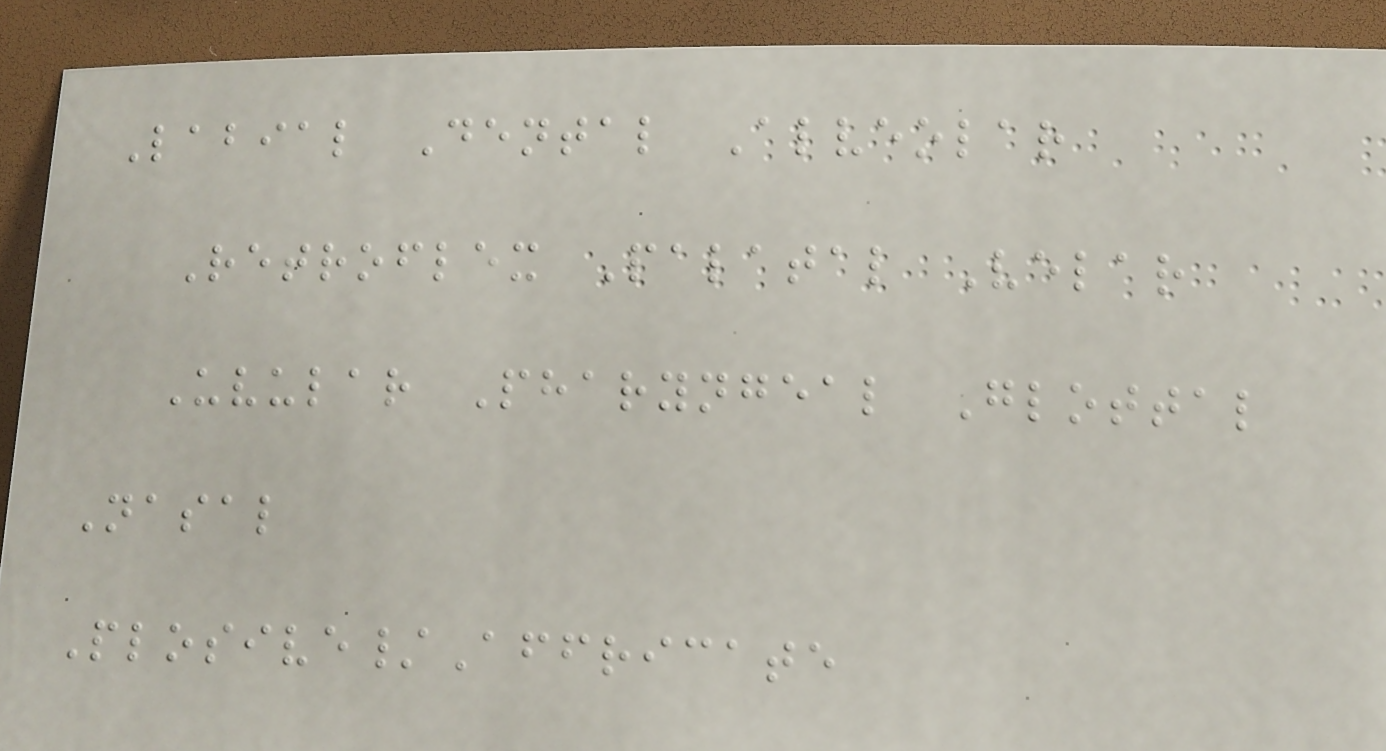Labial Dental Alveolar
Retroflex Palatal Velar
Uvular Pharyngeal Glottal
Nasal
Plosive/Affricate
